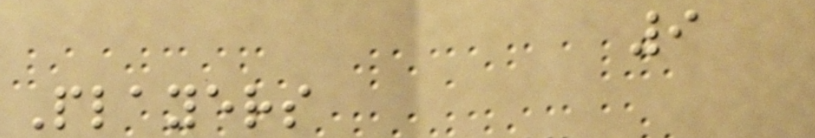9
Players
